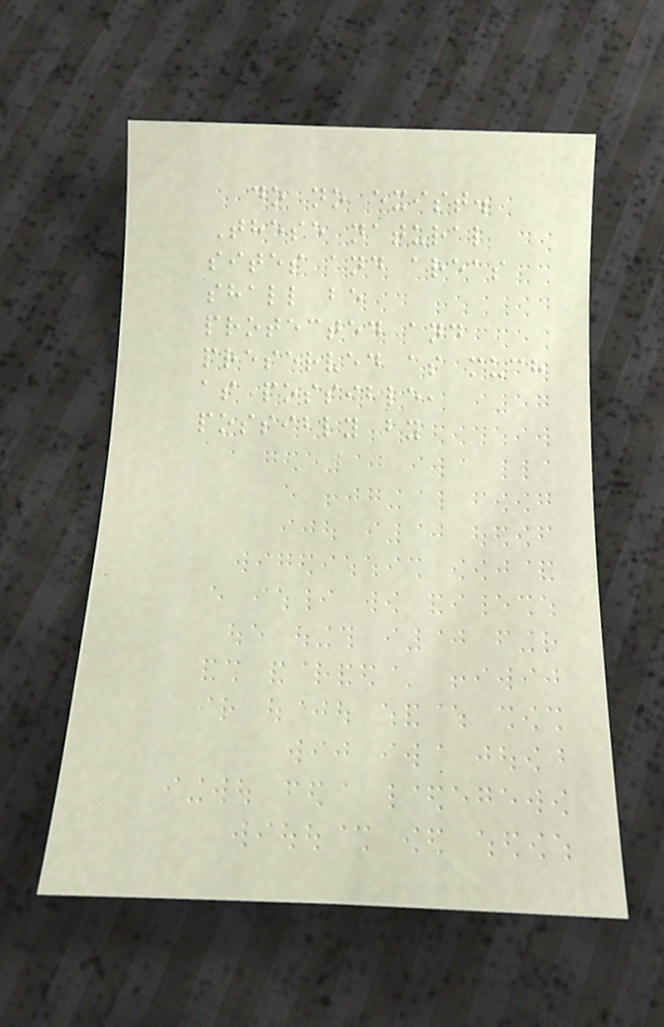do no exist.
These natural
sites and areas
shall be
protected and
preserved as much
as possible,
possibly by
